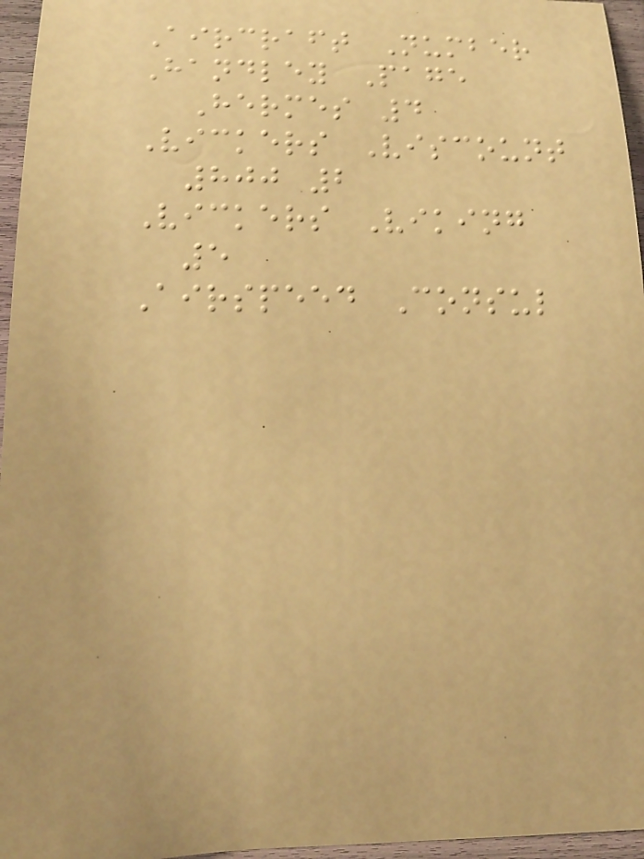Aircraft Number
Handley Page
Hermes 4
Vickers Viscount
800 2
Vickers Viking
5
Airspeed Consul
